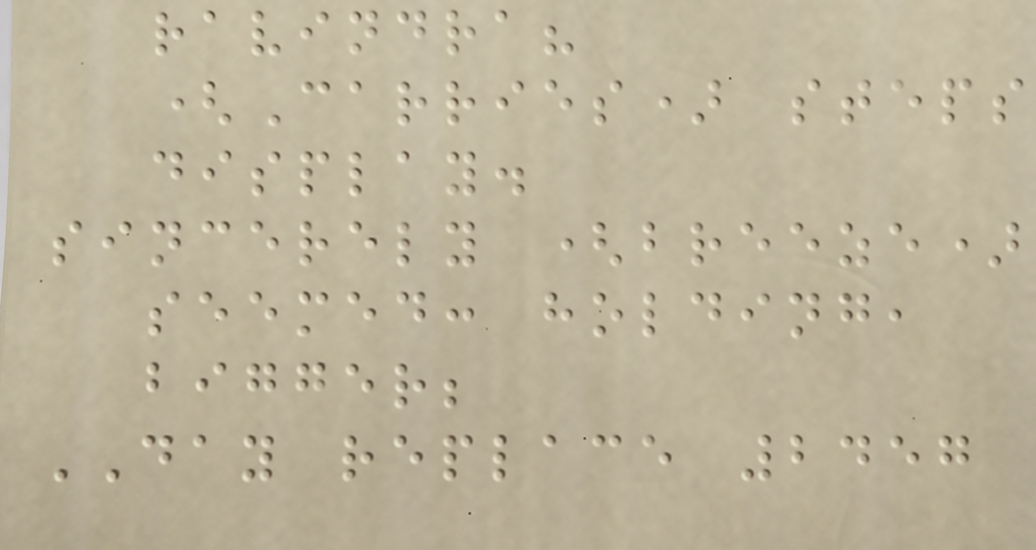ravindra?
(Carries) steps
display.
sincerely (breeze)
seemed: holding,
bigger;
DAY replace 2457
